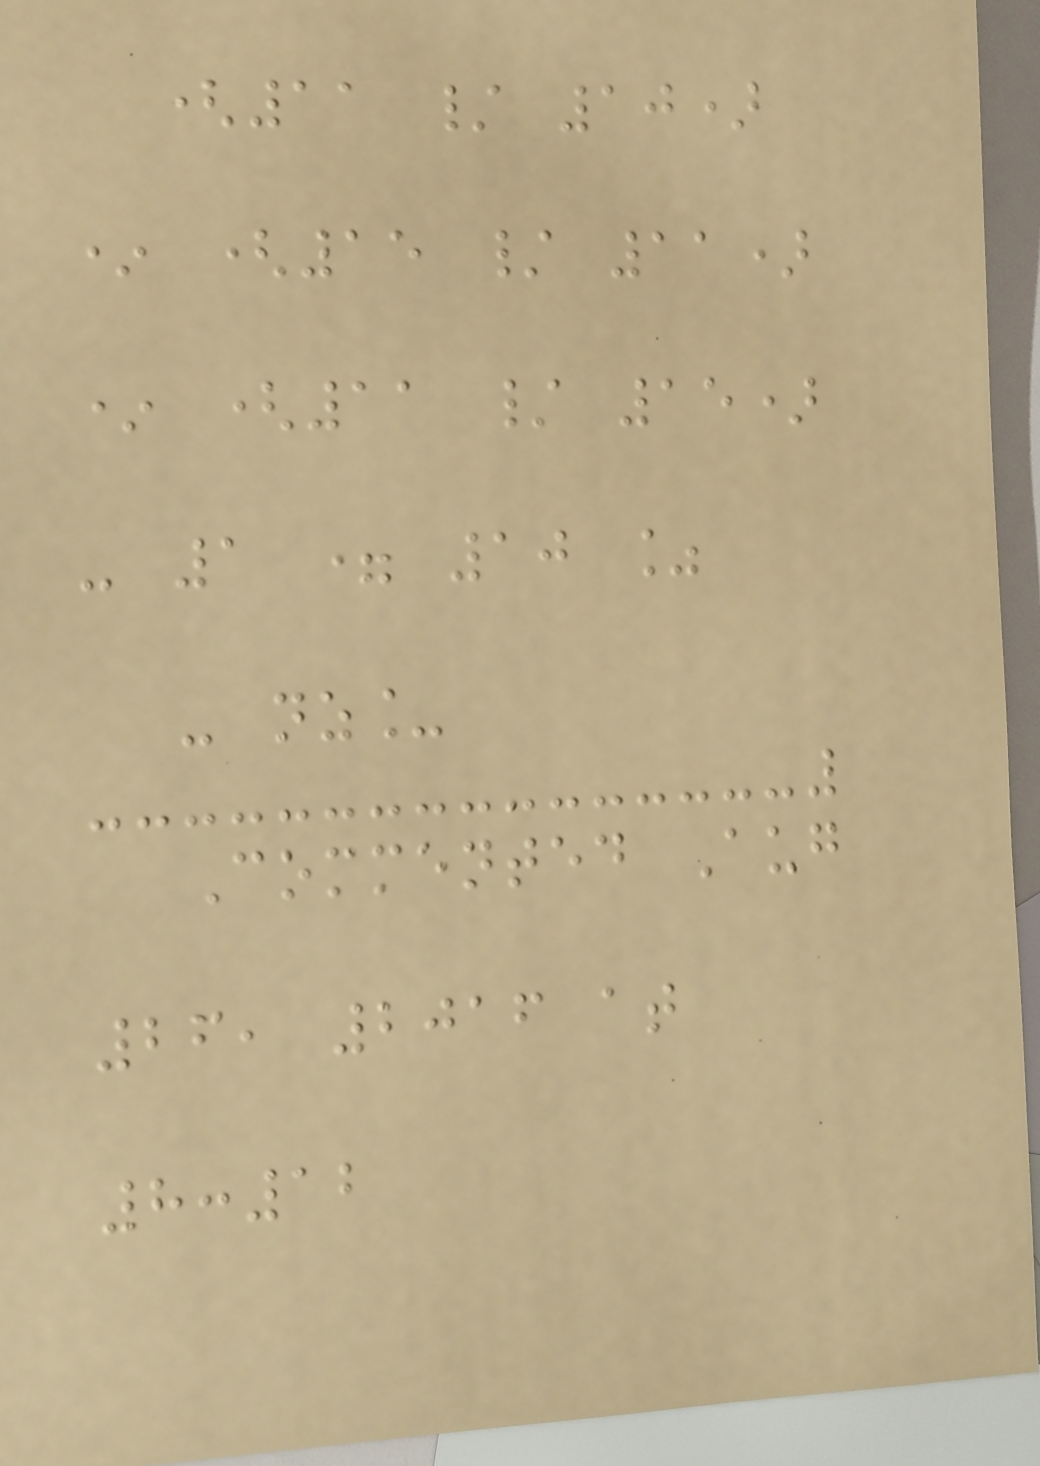(11 / 10)
* (15 / 11)
* (11 / 15)
- 1 = 10 %
- nz_
Commented Aug
26, 2016 at
8:12
